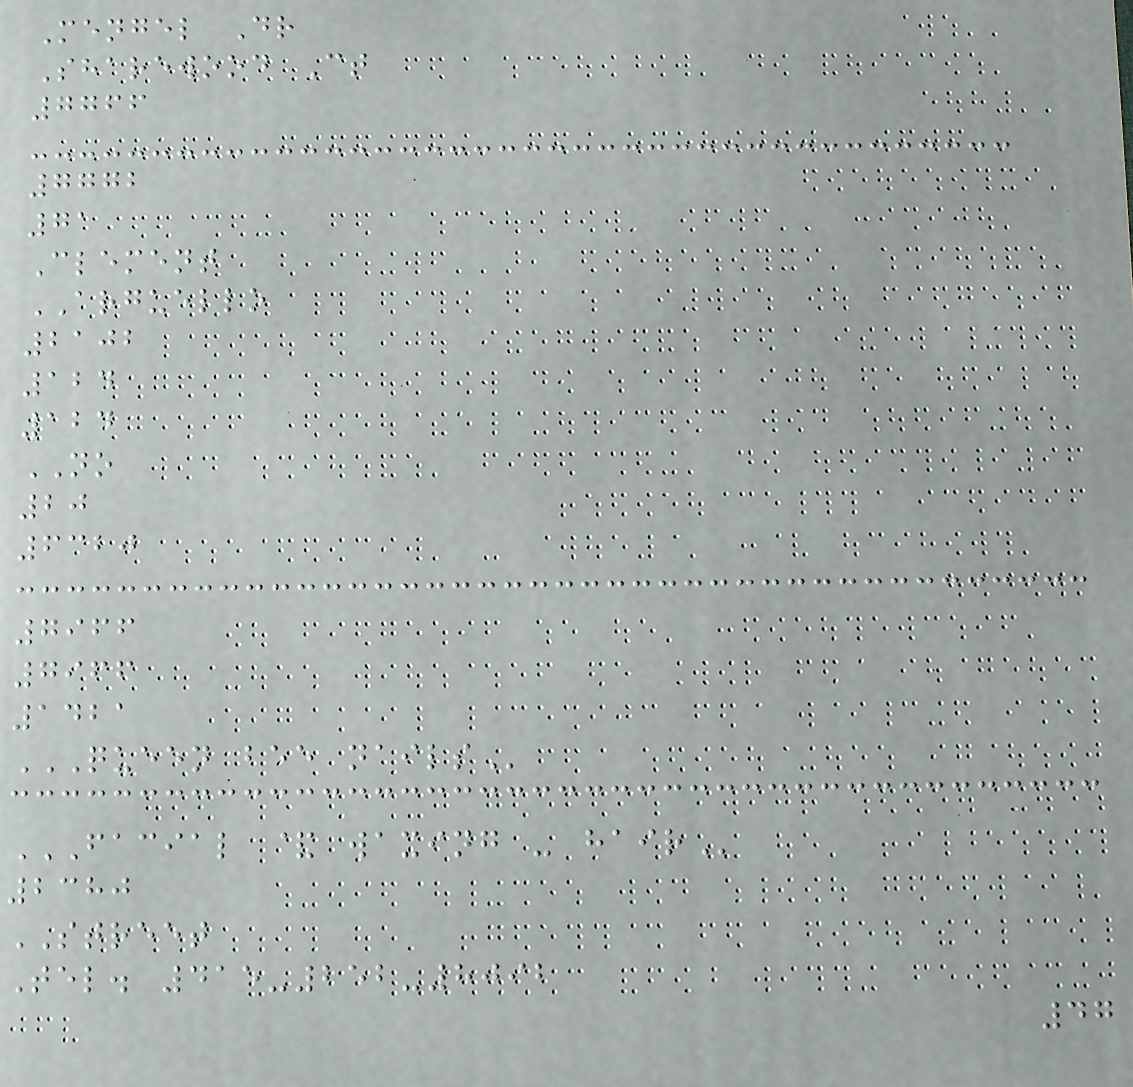Mengel Dr
Sharewood Ct
7766
7772
71
Clement
ARGUELLO
2102
124
124
NO
20
6320
7966
7966
1421
QUEEN BEE NAILS
FACIAL & WAXING - HAIR
2380
STREET
Tel. 415-252-8092
47
